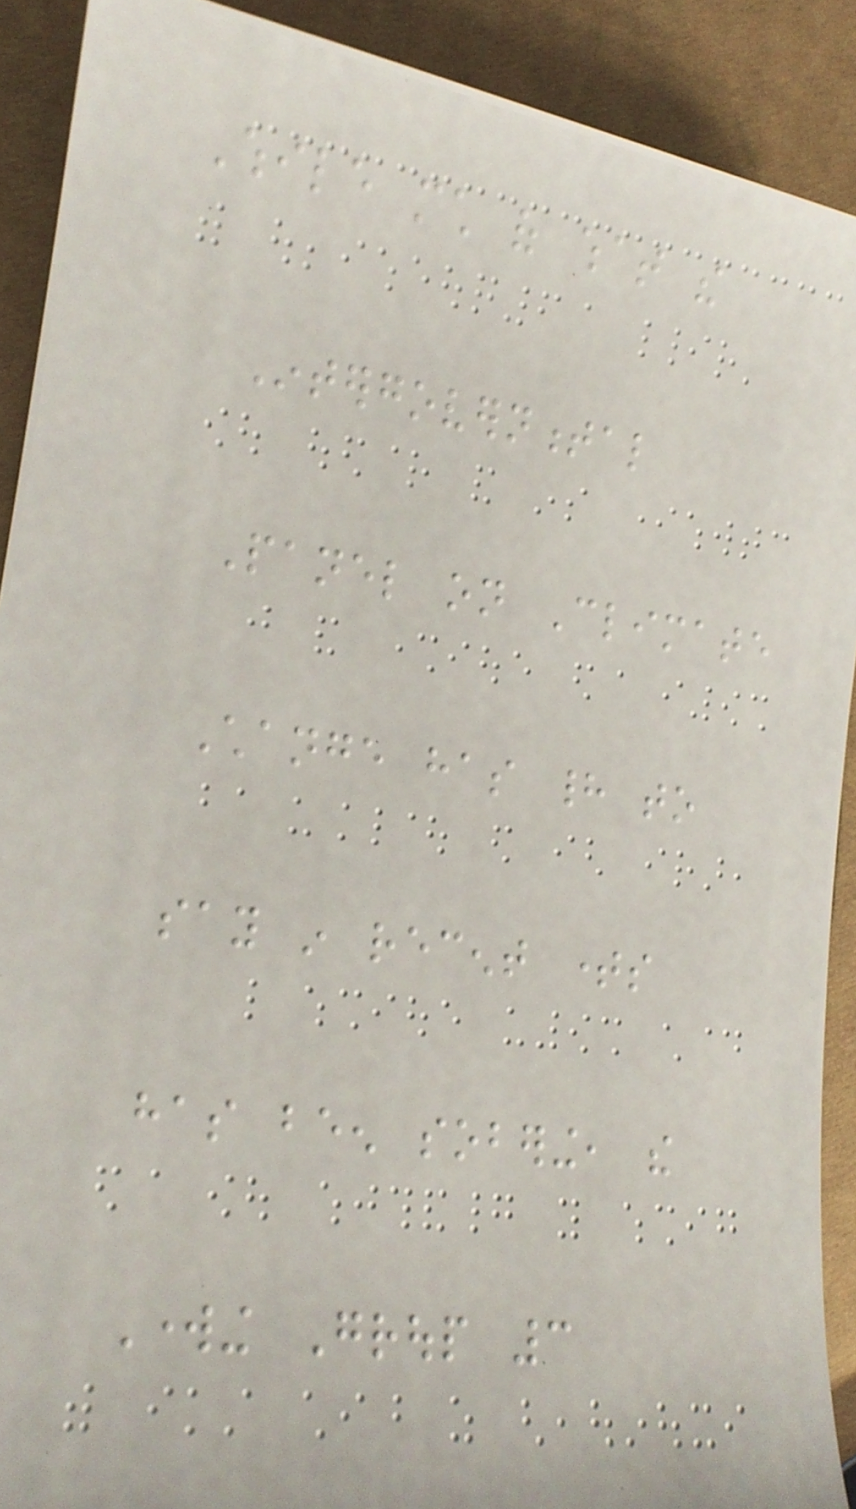While much of what the
Intergovernmental
Panel on Climate
Change has had to
say in recent times
has been sobering, the
Working Group 3
